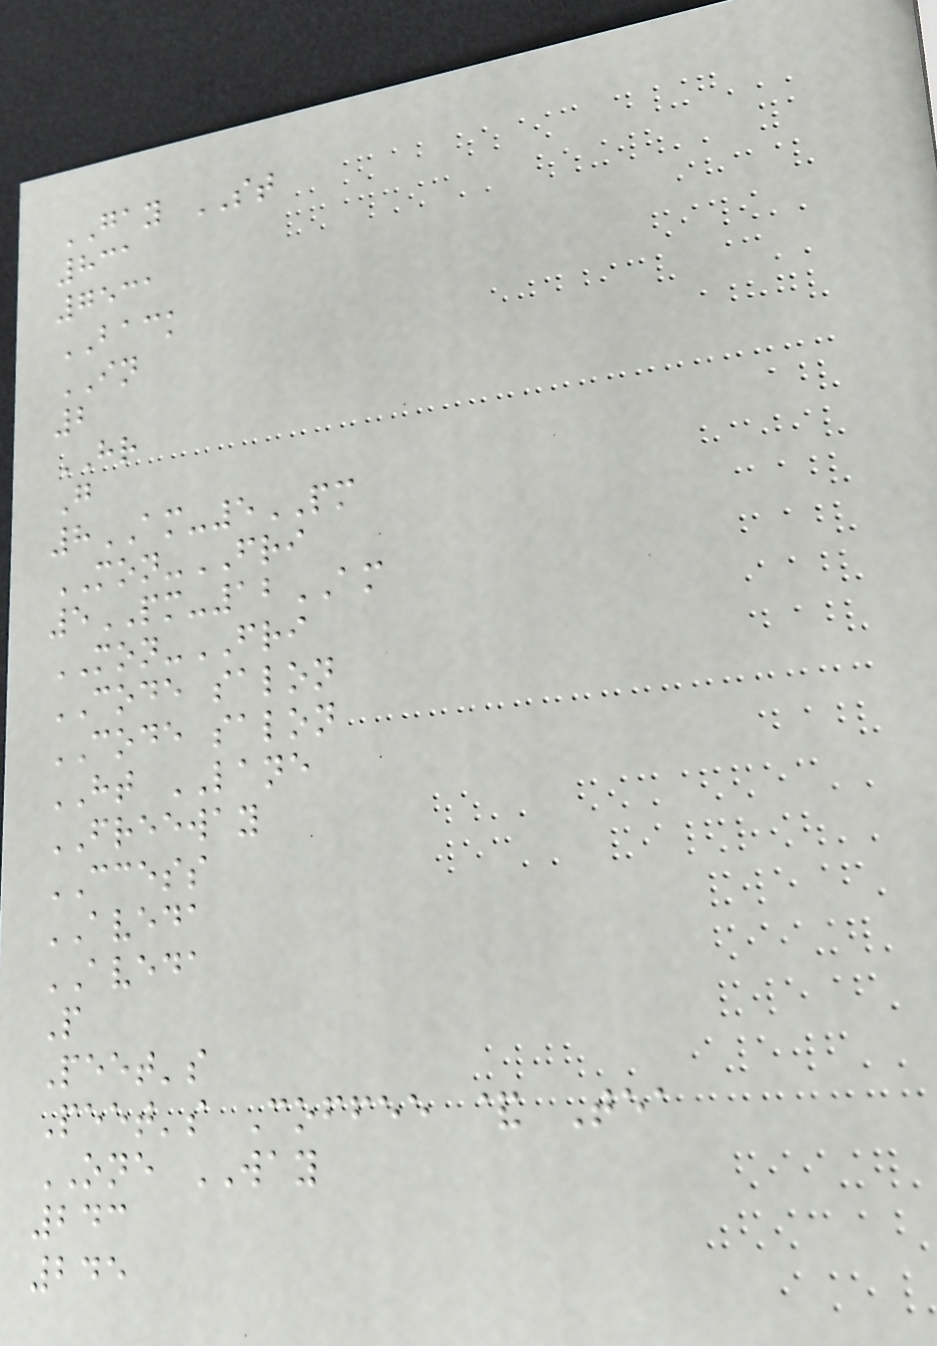GAY ST
831
7531
BACK
IN
2
HR
G
8AM-5PM
MON-FRI
5PM-12AM
MON-FRI
CODE salon
CODE salon
HT LANE
FREEWAY
CCESS
AVEDA
AVEDA
P
Peet's
Peet's Coffee & Tea
ONE WAY
243
245
